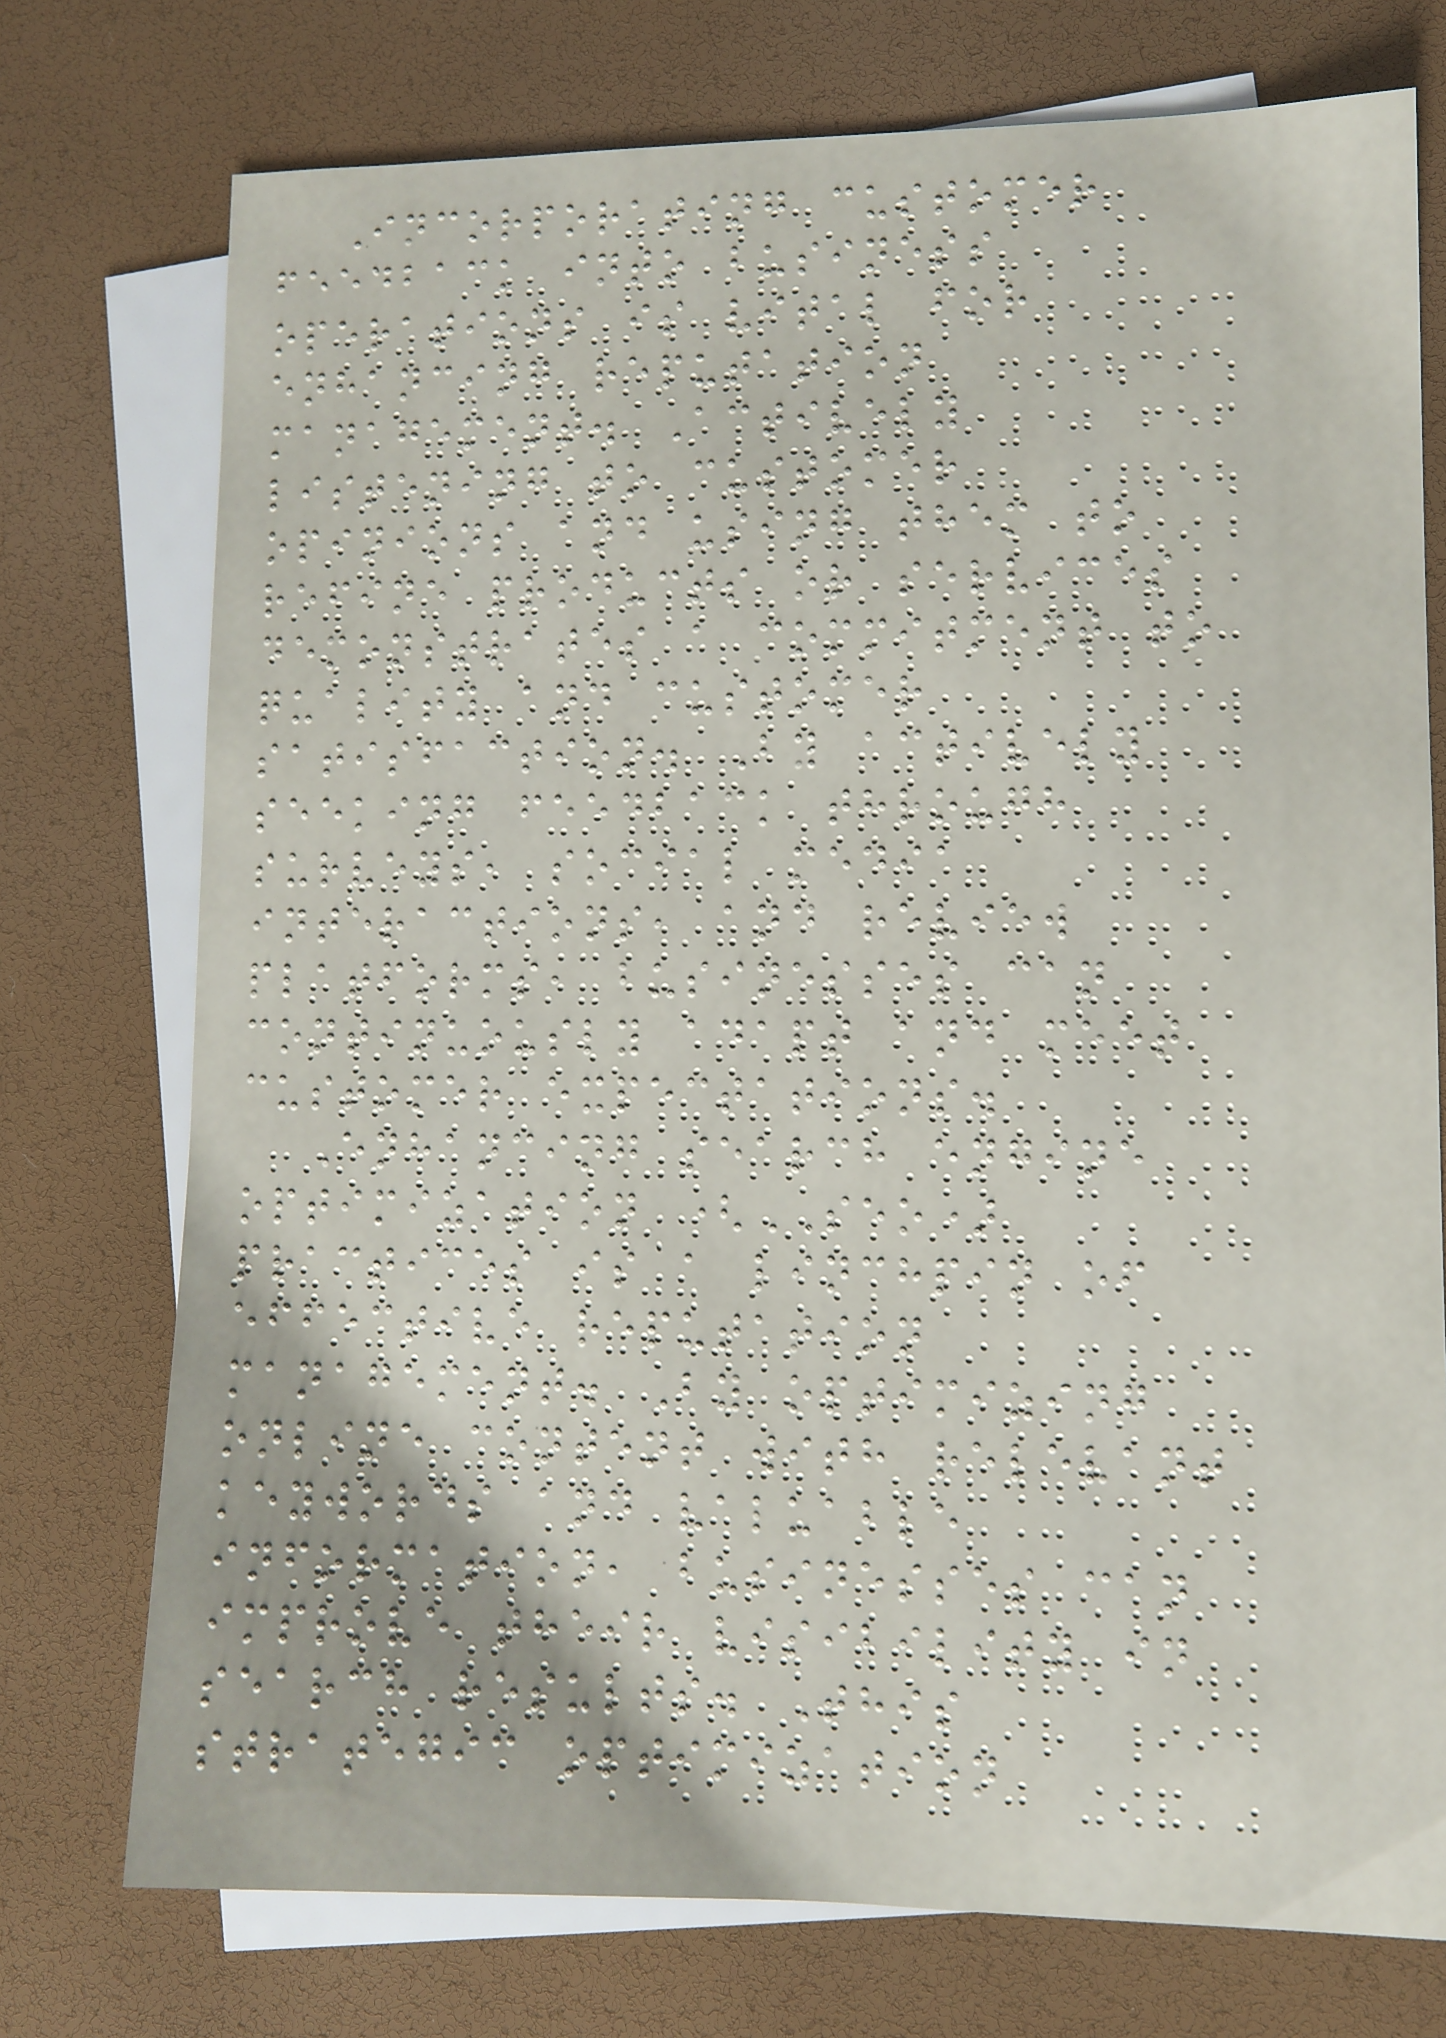Incorporating customer
feedback into business
operations is vital for
enhancing reputation
management. Actively
listening to customer
opinions and using them to
refine products or services
demonstrates a commitment to
quality and customer
satisfaction. By actively
seeking feedback through
surveys, social media
interactions, and review
platforms, businesses can
continuously adapt and meet
customer expectations.
Enhancing search engine
optimization (SEO)
practices is a linchpin of
effective reputation
management. By optimizing
online content with relevant
keywords and valuable
information, businesses can
improve their visibility in
search results. This
strategic optimization
